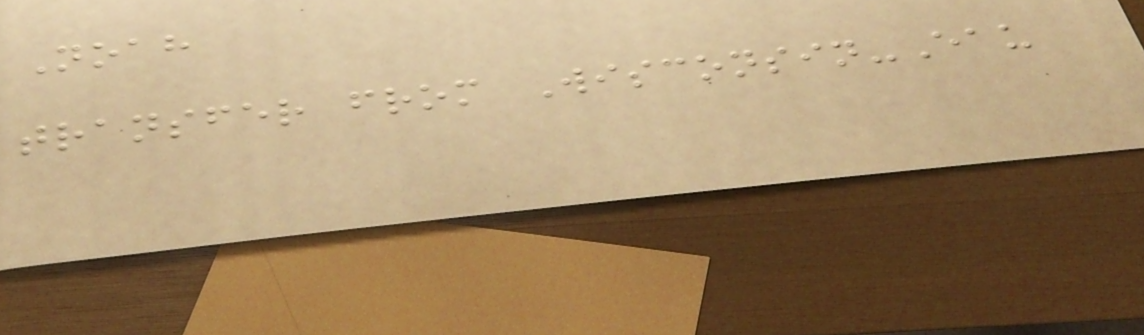Noah
transfer from Wisconsin-Eau
